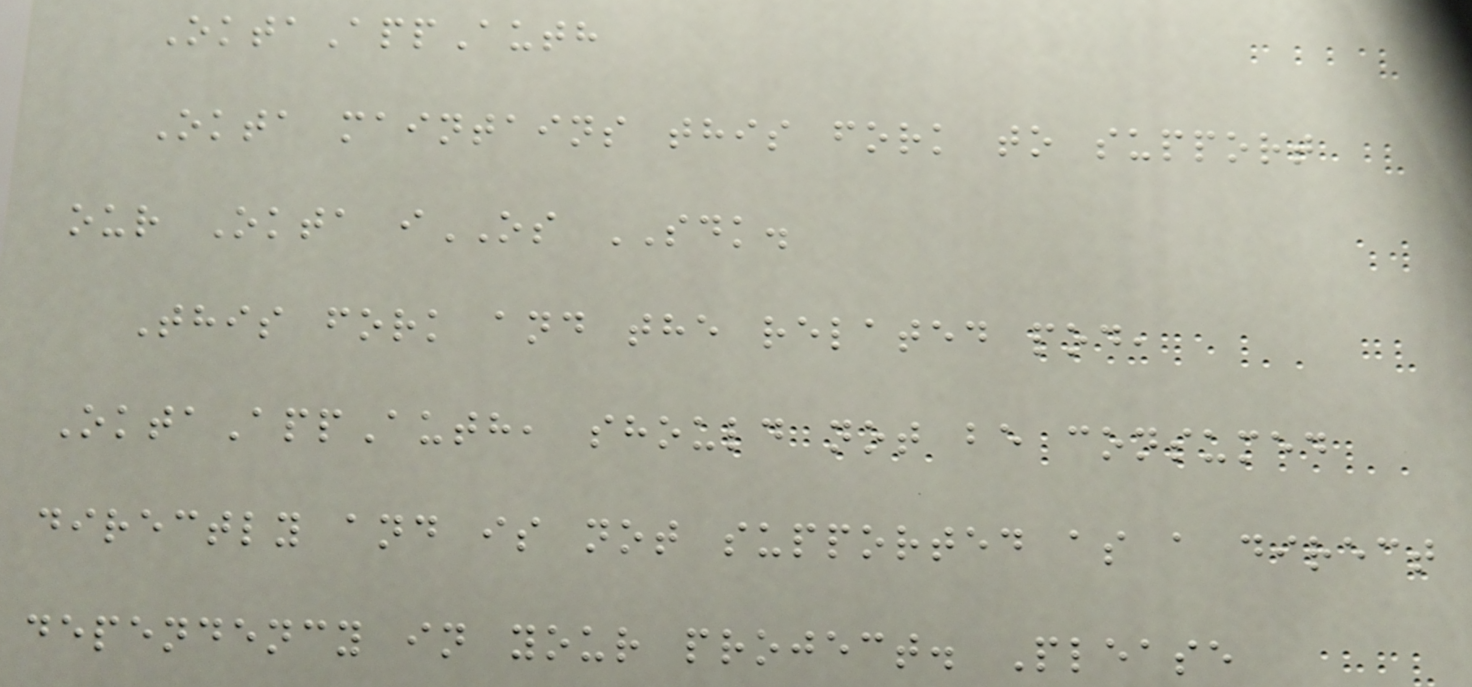OktaAppAuth
Okta maintains this fork to support
our Okta iOS SDK.
This fork and the related pod,
OktaAppAuth, should not be consumed
directly and is not supported as a direct
dependency in your project. Please
